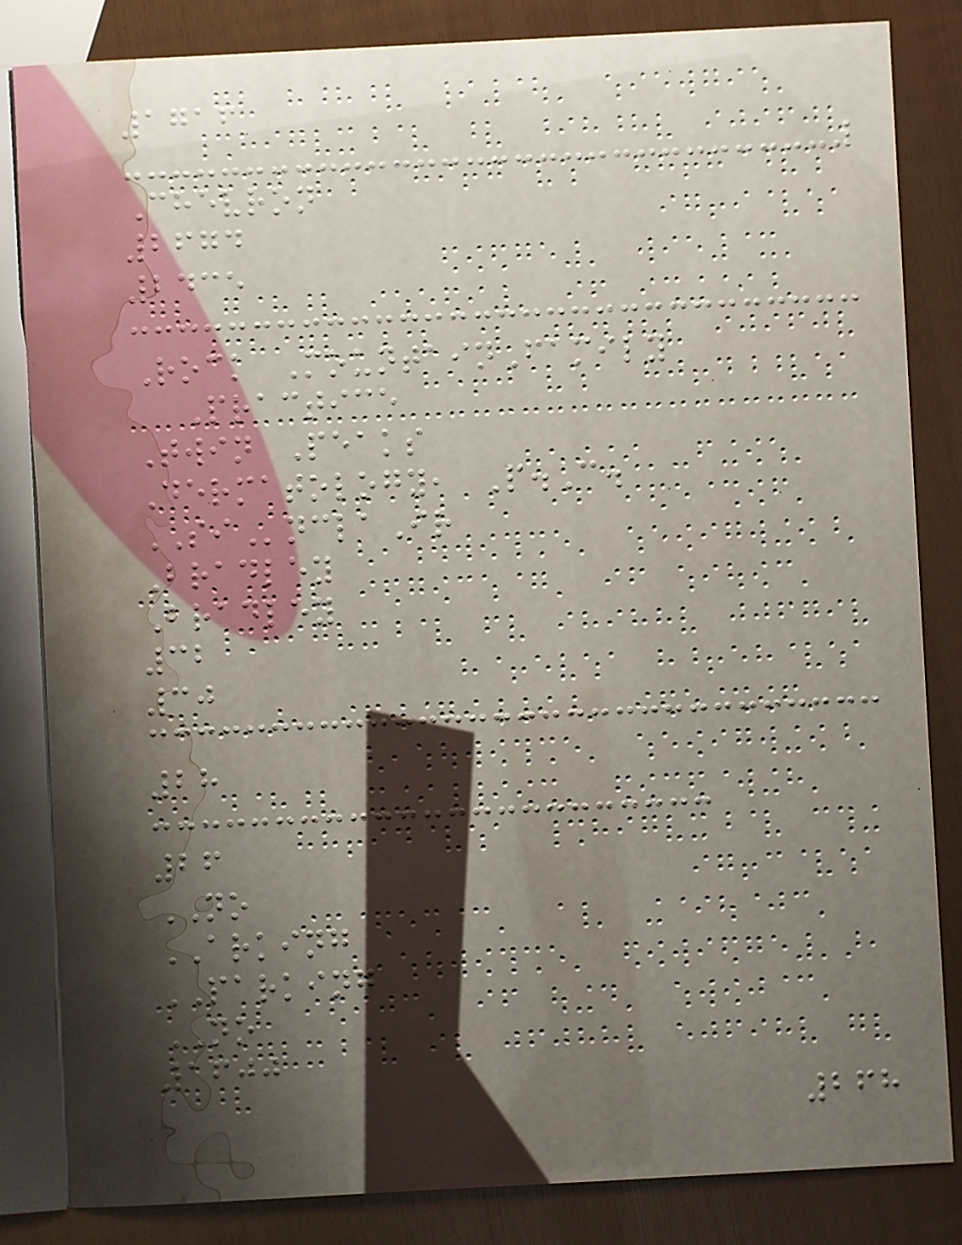1716
Chevron
2674
2435
Rock MountainFamily
Practice
Twin Peaks
Dermatology, P.C.
SInclaIr
Bradley
Bradley
32
30
28
26
NO
ARKING
PARKING
NO
1600
268
